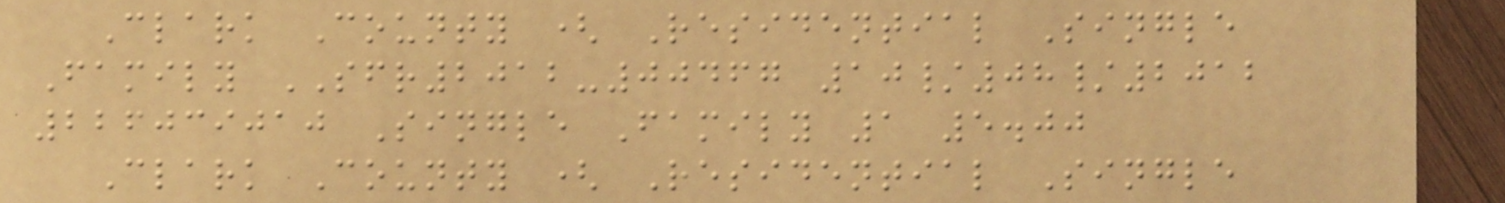Clark County ( Residential Single
Family SFR2012-00467 10/08/2012
226039010 Single Family 1 5.00
Clark County ( Residential Single
